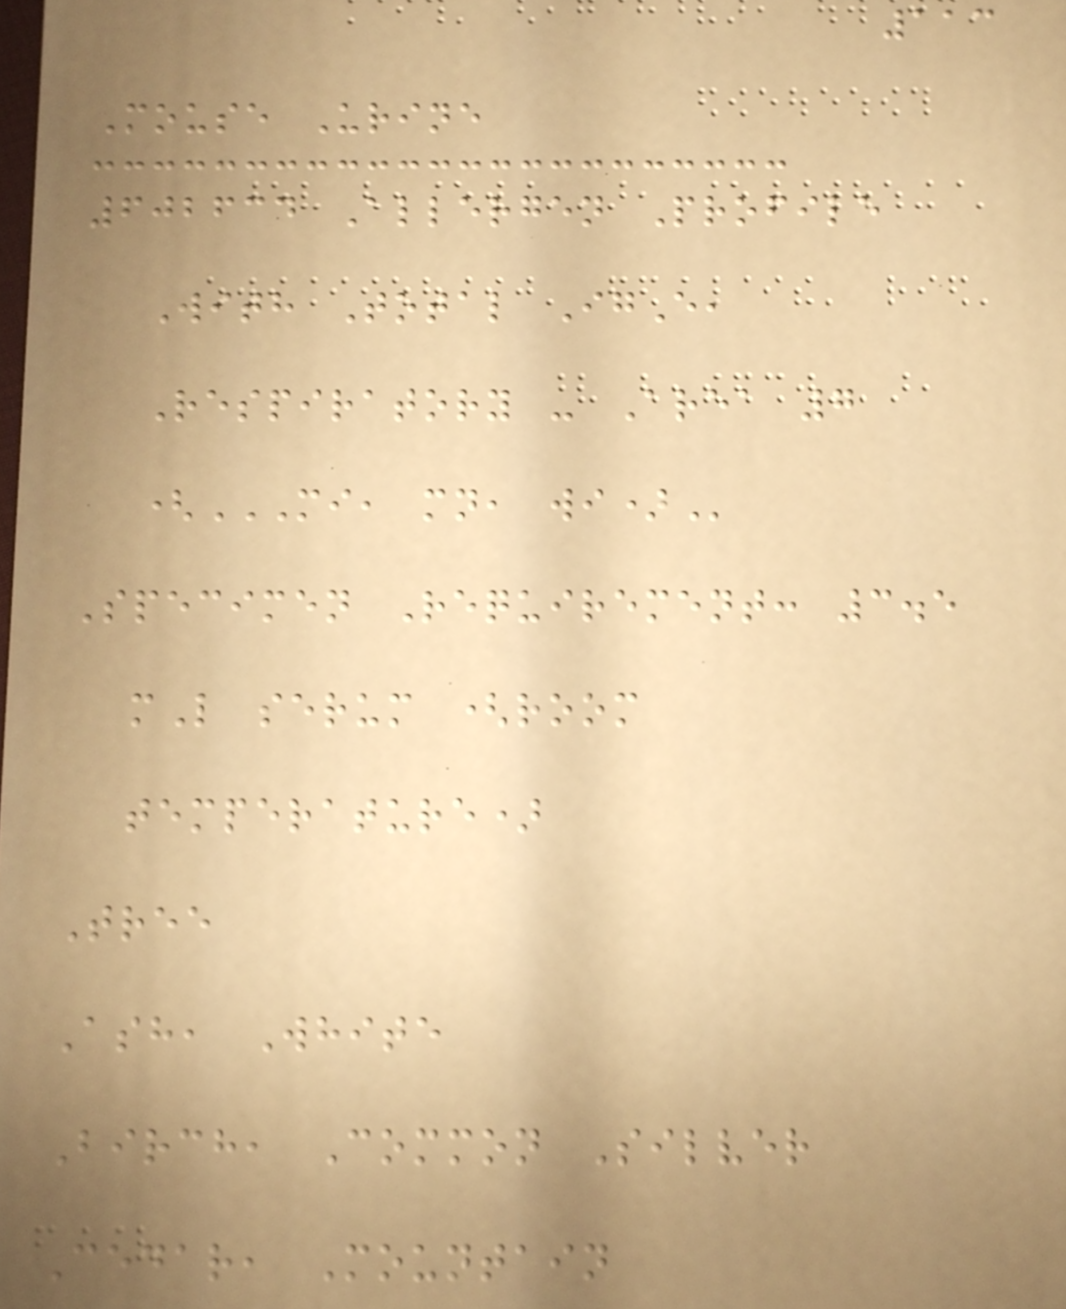113
Mouse Urine
602634 Allergen Profile
With Total IgE,
Respiratory - Area 7
(MI, MN, WI)
Specimen Requirement: 3.5
mL serum (room
temperature)
Tree
Ash, White
Birch, Common Silver
Cedar, Mountain
